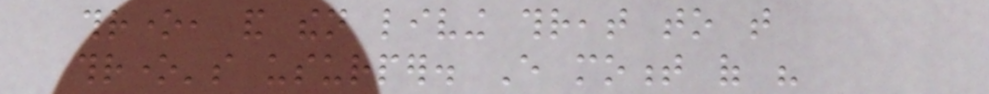throne, and then living threat to that
throne's usurper. Every moment of his
